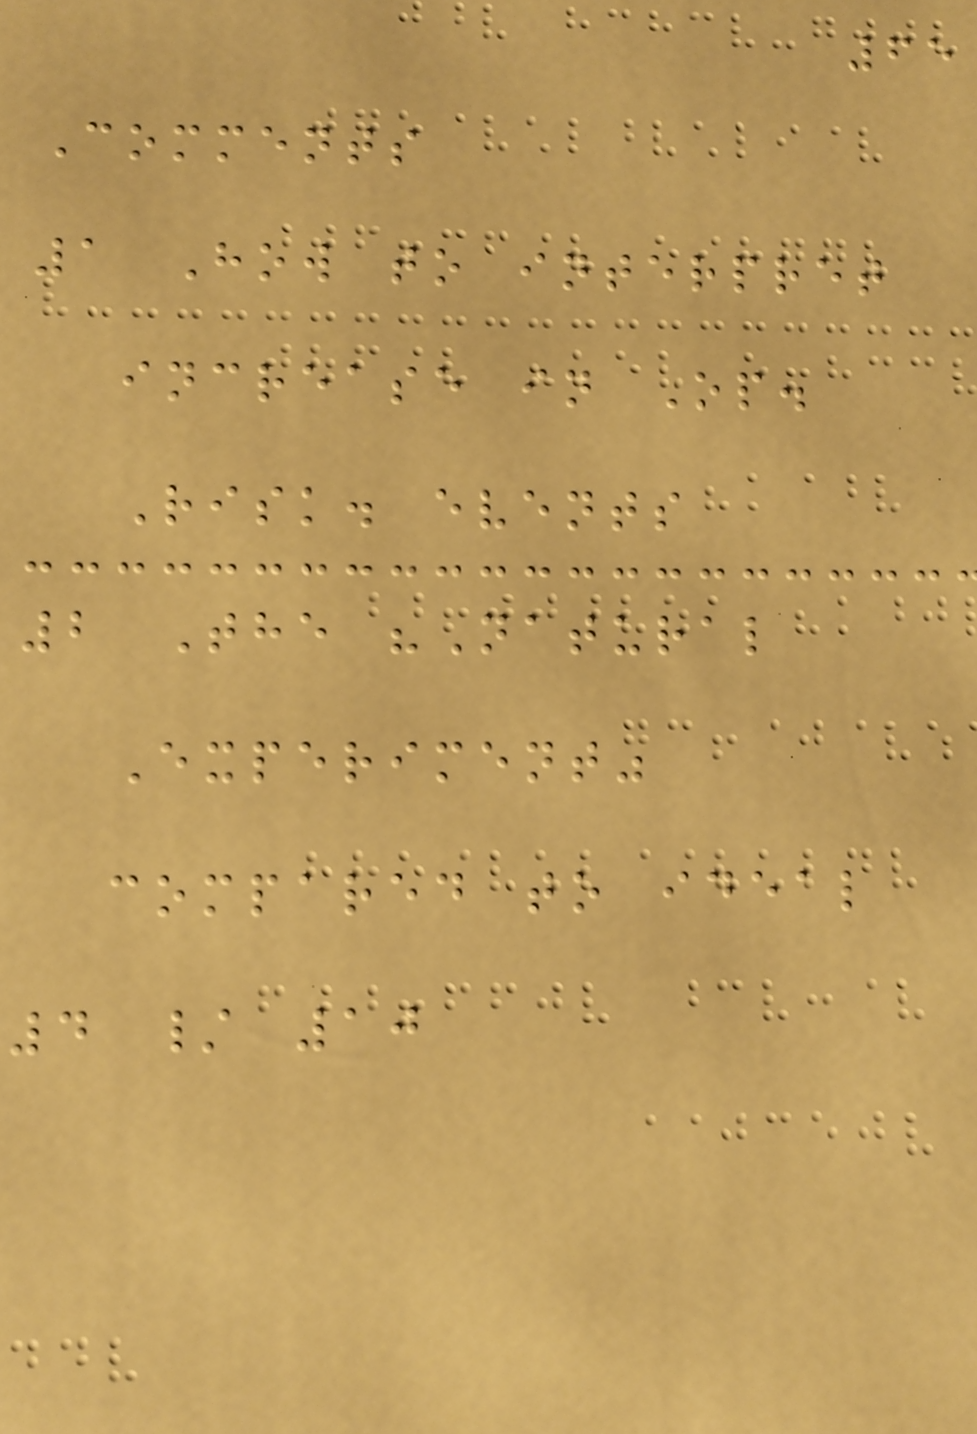65
Comments
1 How to interpret
increase in Op.
Risk. events
2 The "Natural
Experiment"
compared to ideal
4 / 10
